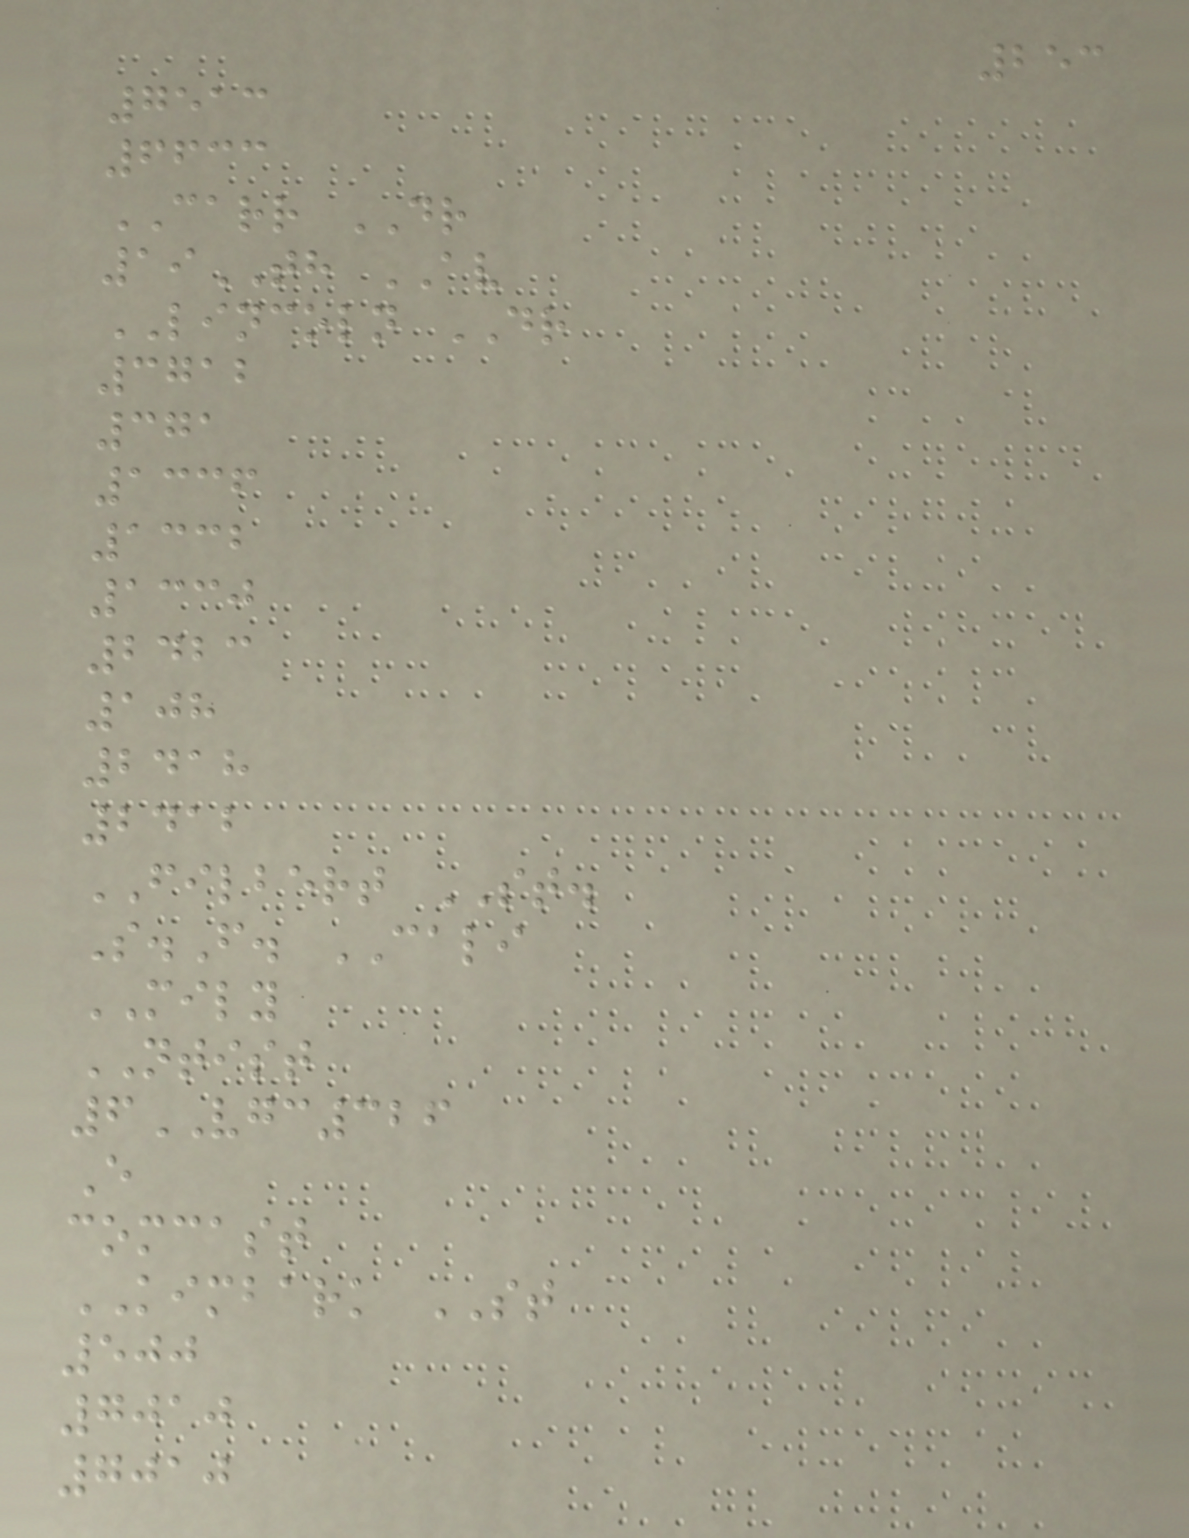253
7513
6633
CARR DR
19TH AV
LINCOLN DR
3712
371
1336
1332
1330
2423
108
2418
2412
FILBERT ST.
S.F. CALI
MILY
NTIST
6VGC326
E
comcast
KIMBARK ST
500
7010
7010
